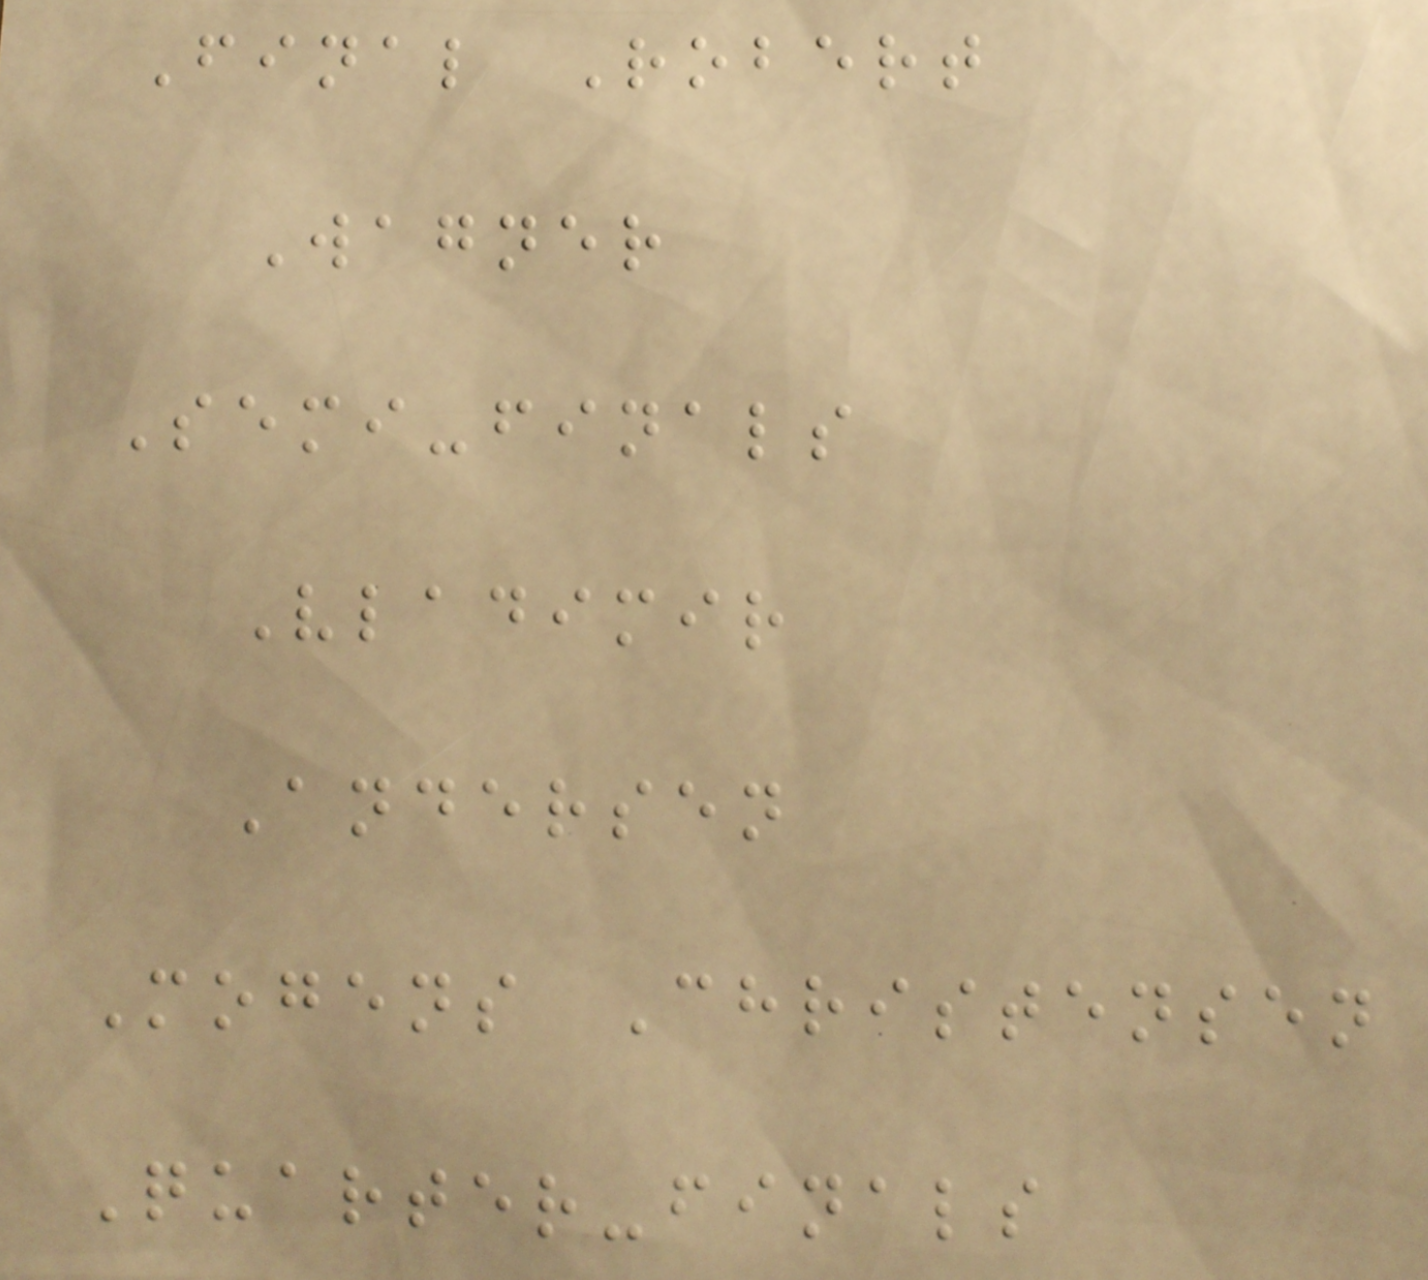Final Robert
Wagner
Semi-finals
Vladimir
Andersen
Mogens Christensen
Quarter-finals
